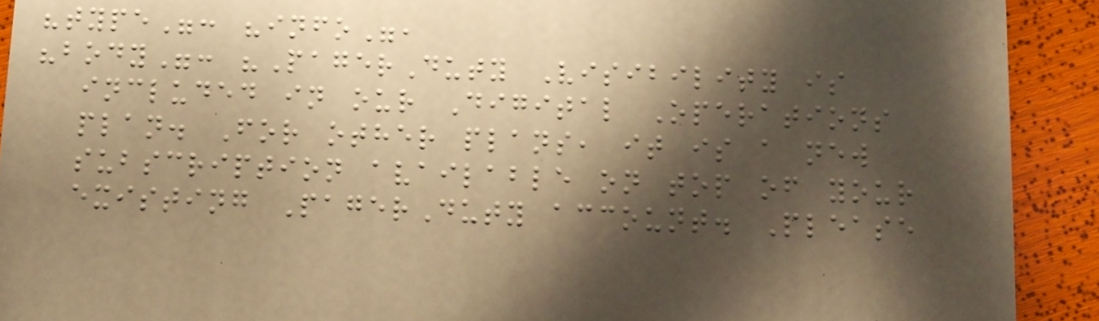"type": "info",
"body": "PagerDuty Visibility is
included in our Digital Operations
plan. For other plans, it is a new
subscription available on top of your
existing PagerDuty account. Please
